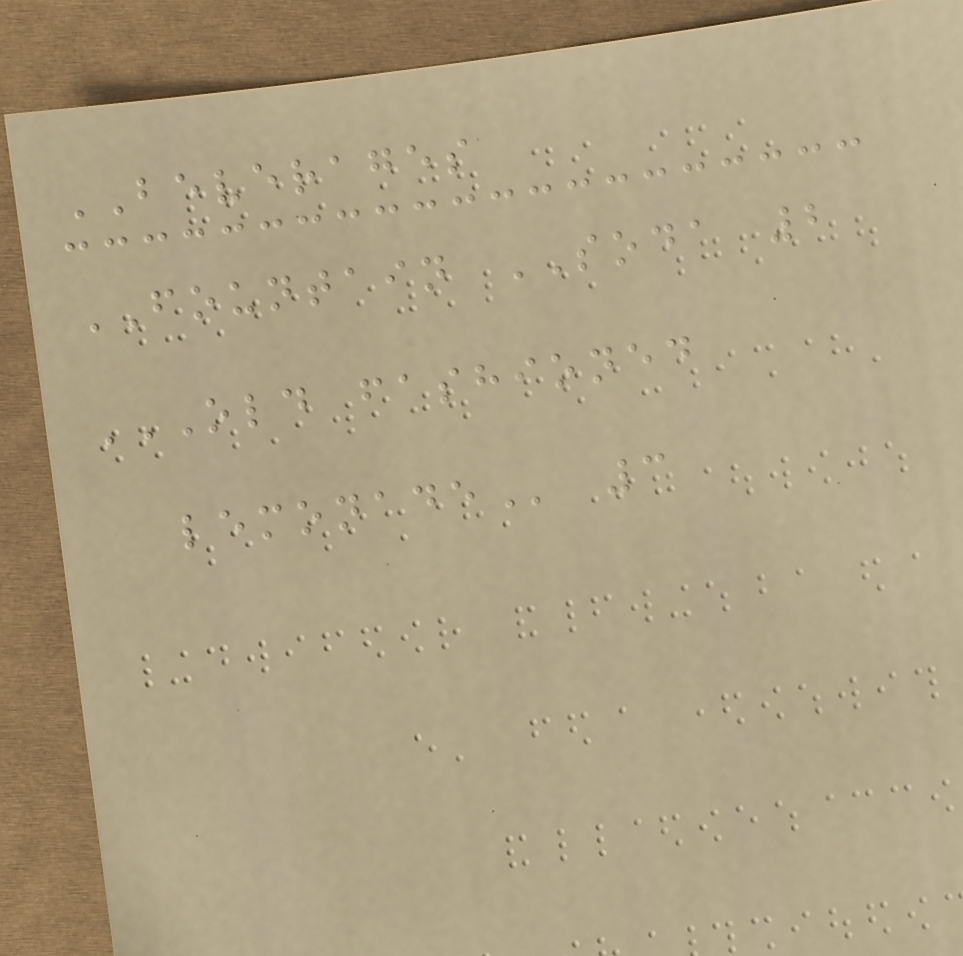BEVERAGES
FOUNTAIN SODA 2
OLD FASHIONED
LEMONADE 3
